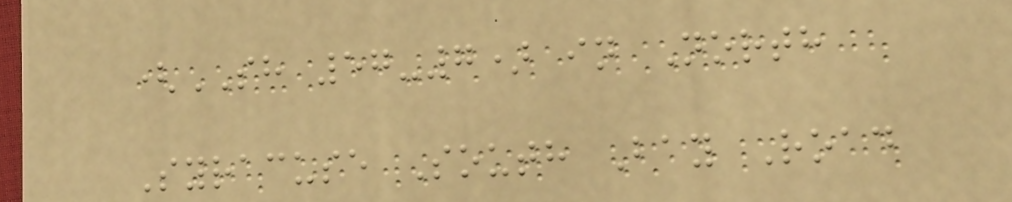(SH 57-7) in North
Syracuse South Bay Road
